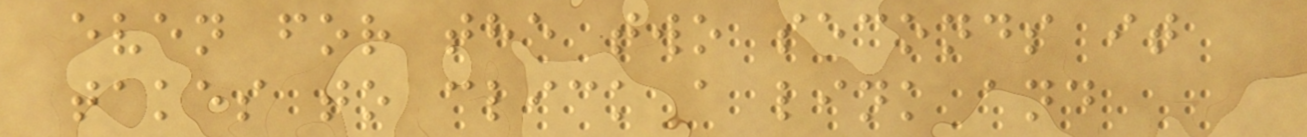even for the two seconds it
takes to click a link and
